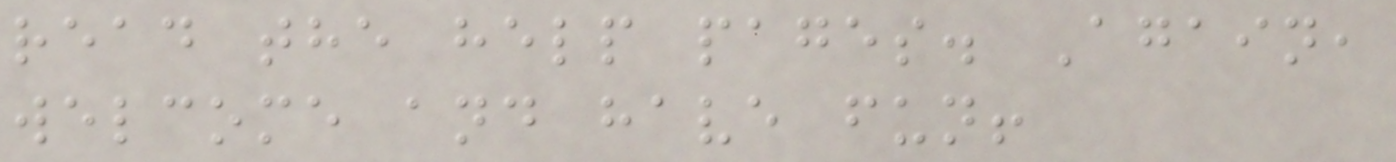read the help pages. Again,
welcome and have fun!
